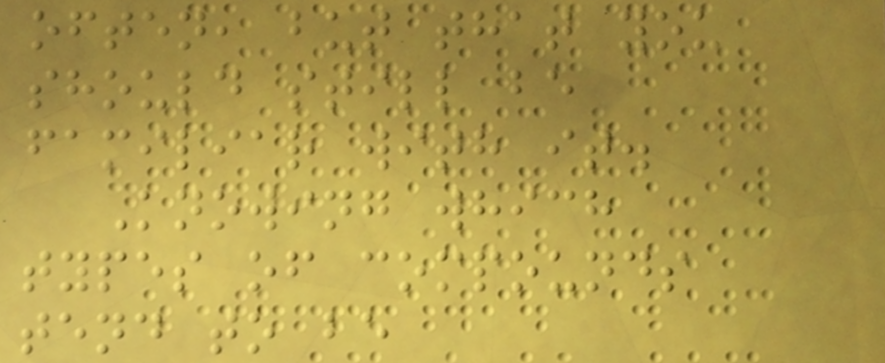often, but that you
should still be
familiar with it.
Knowing which
types of compounds
tend to be
